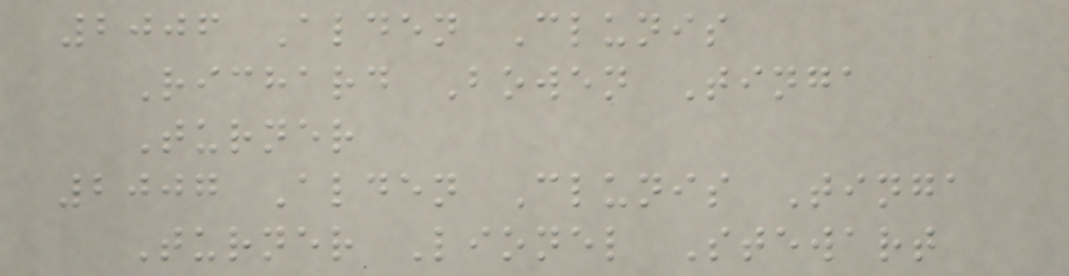2006 Alden Clunis
Richard Bowen Tinga
Turner
2007 Alden Clunis Tinga
Turner Lionel Stewart
